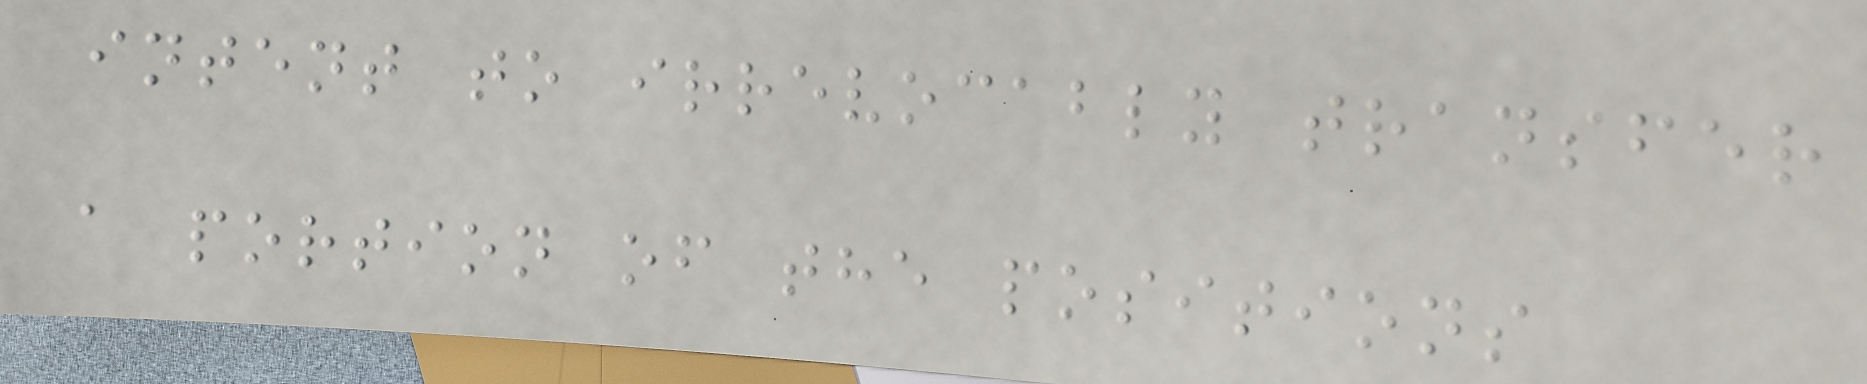intent to irrevocably transfer
a portion of the positions
